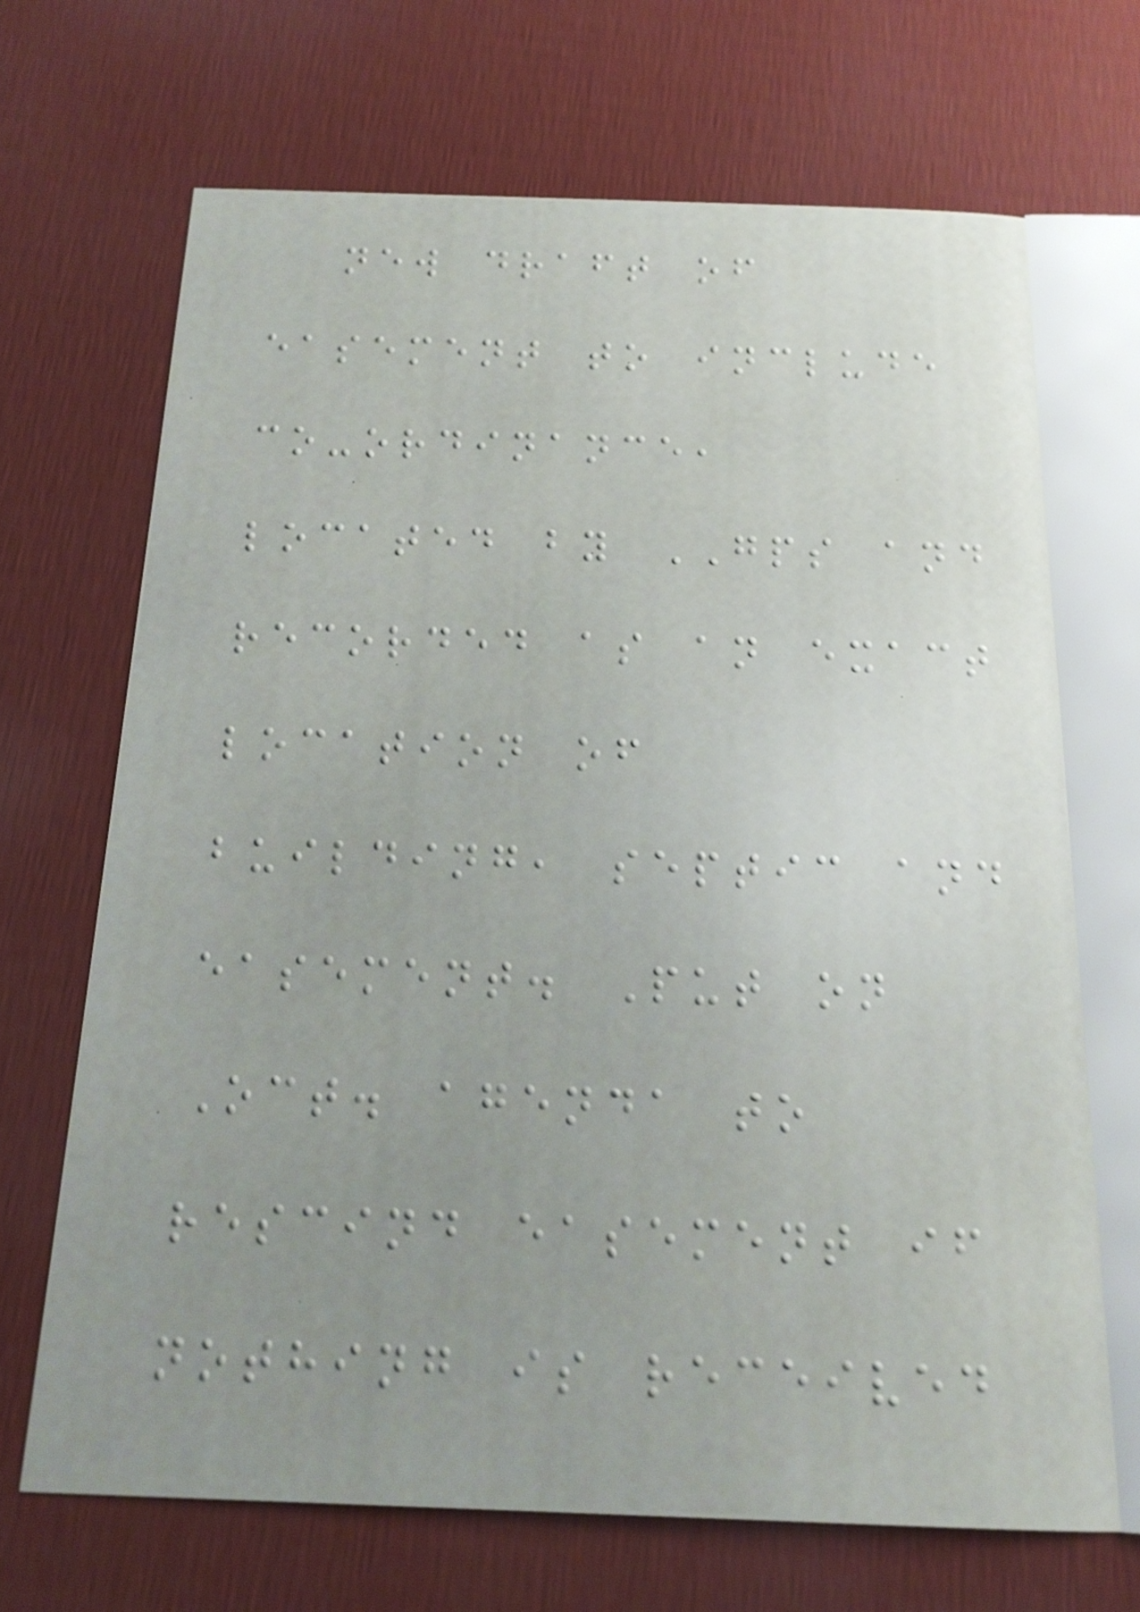new draft of
easement to include
co-ordinance,
located by GPS and
recorded as an exact
location of
building, septic and
easement. Put on
Oct. agenda to
rescind easement if
nothing is received
